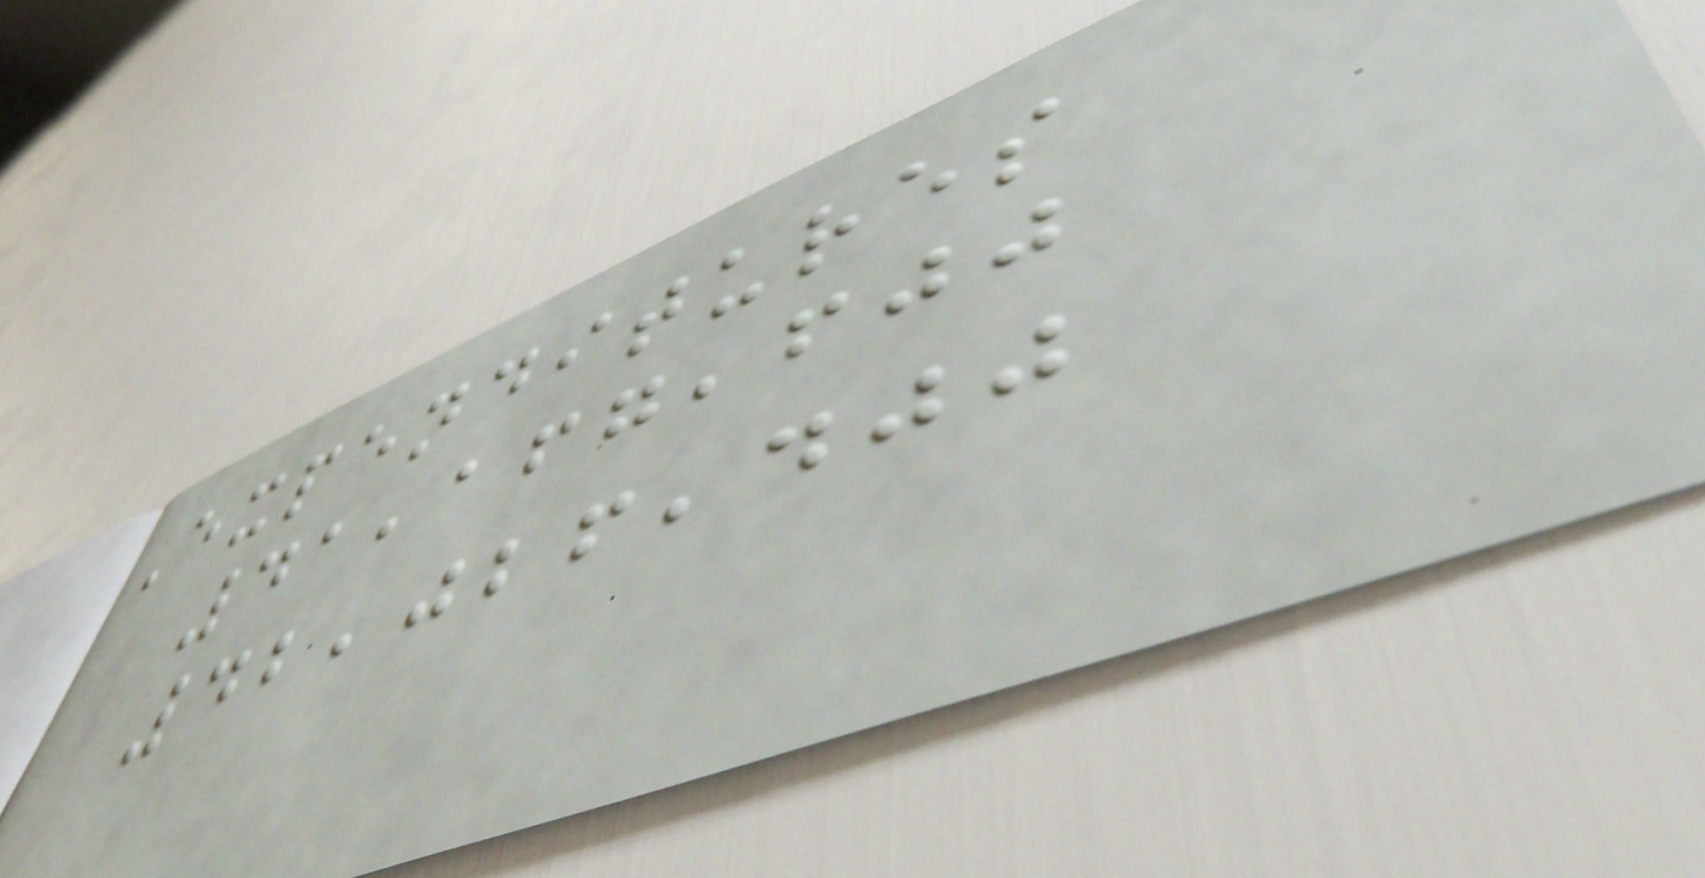Expenditures
41,167,600
42,026,400
